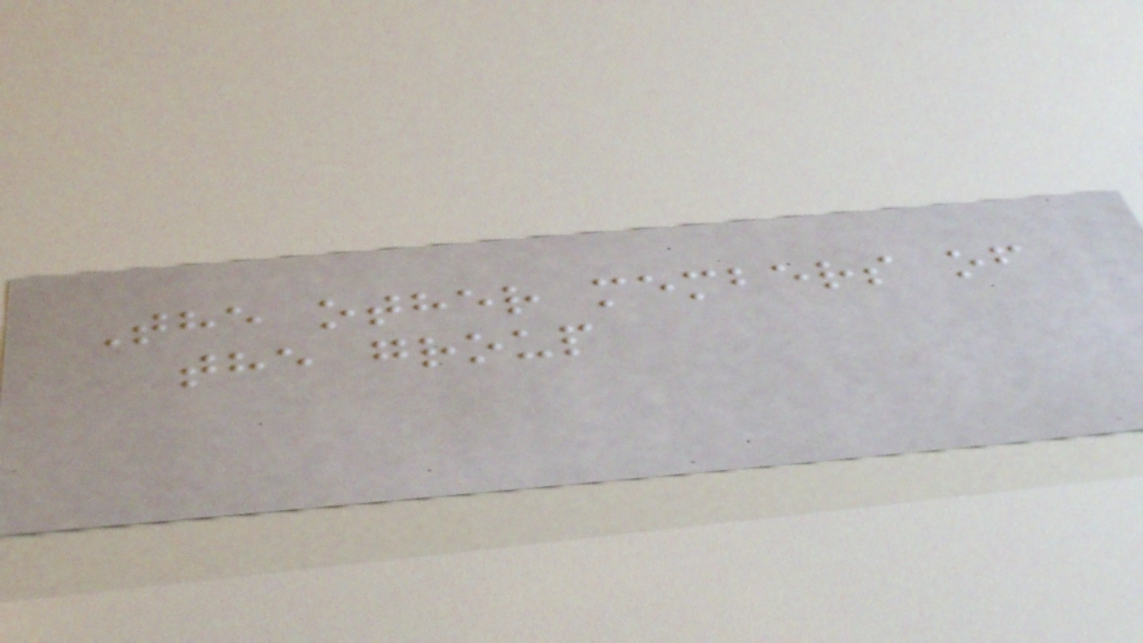The other members of
the group
